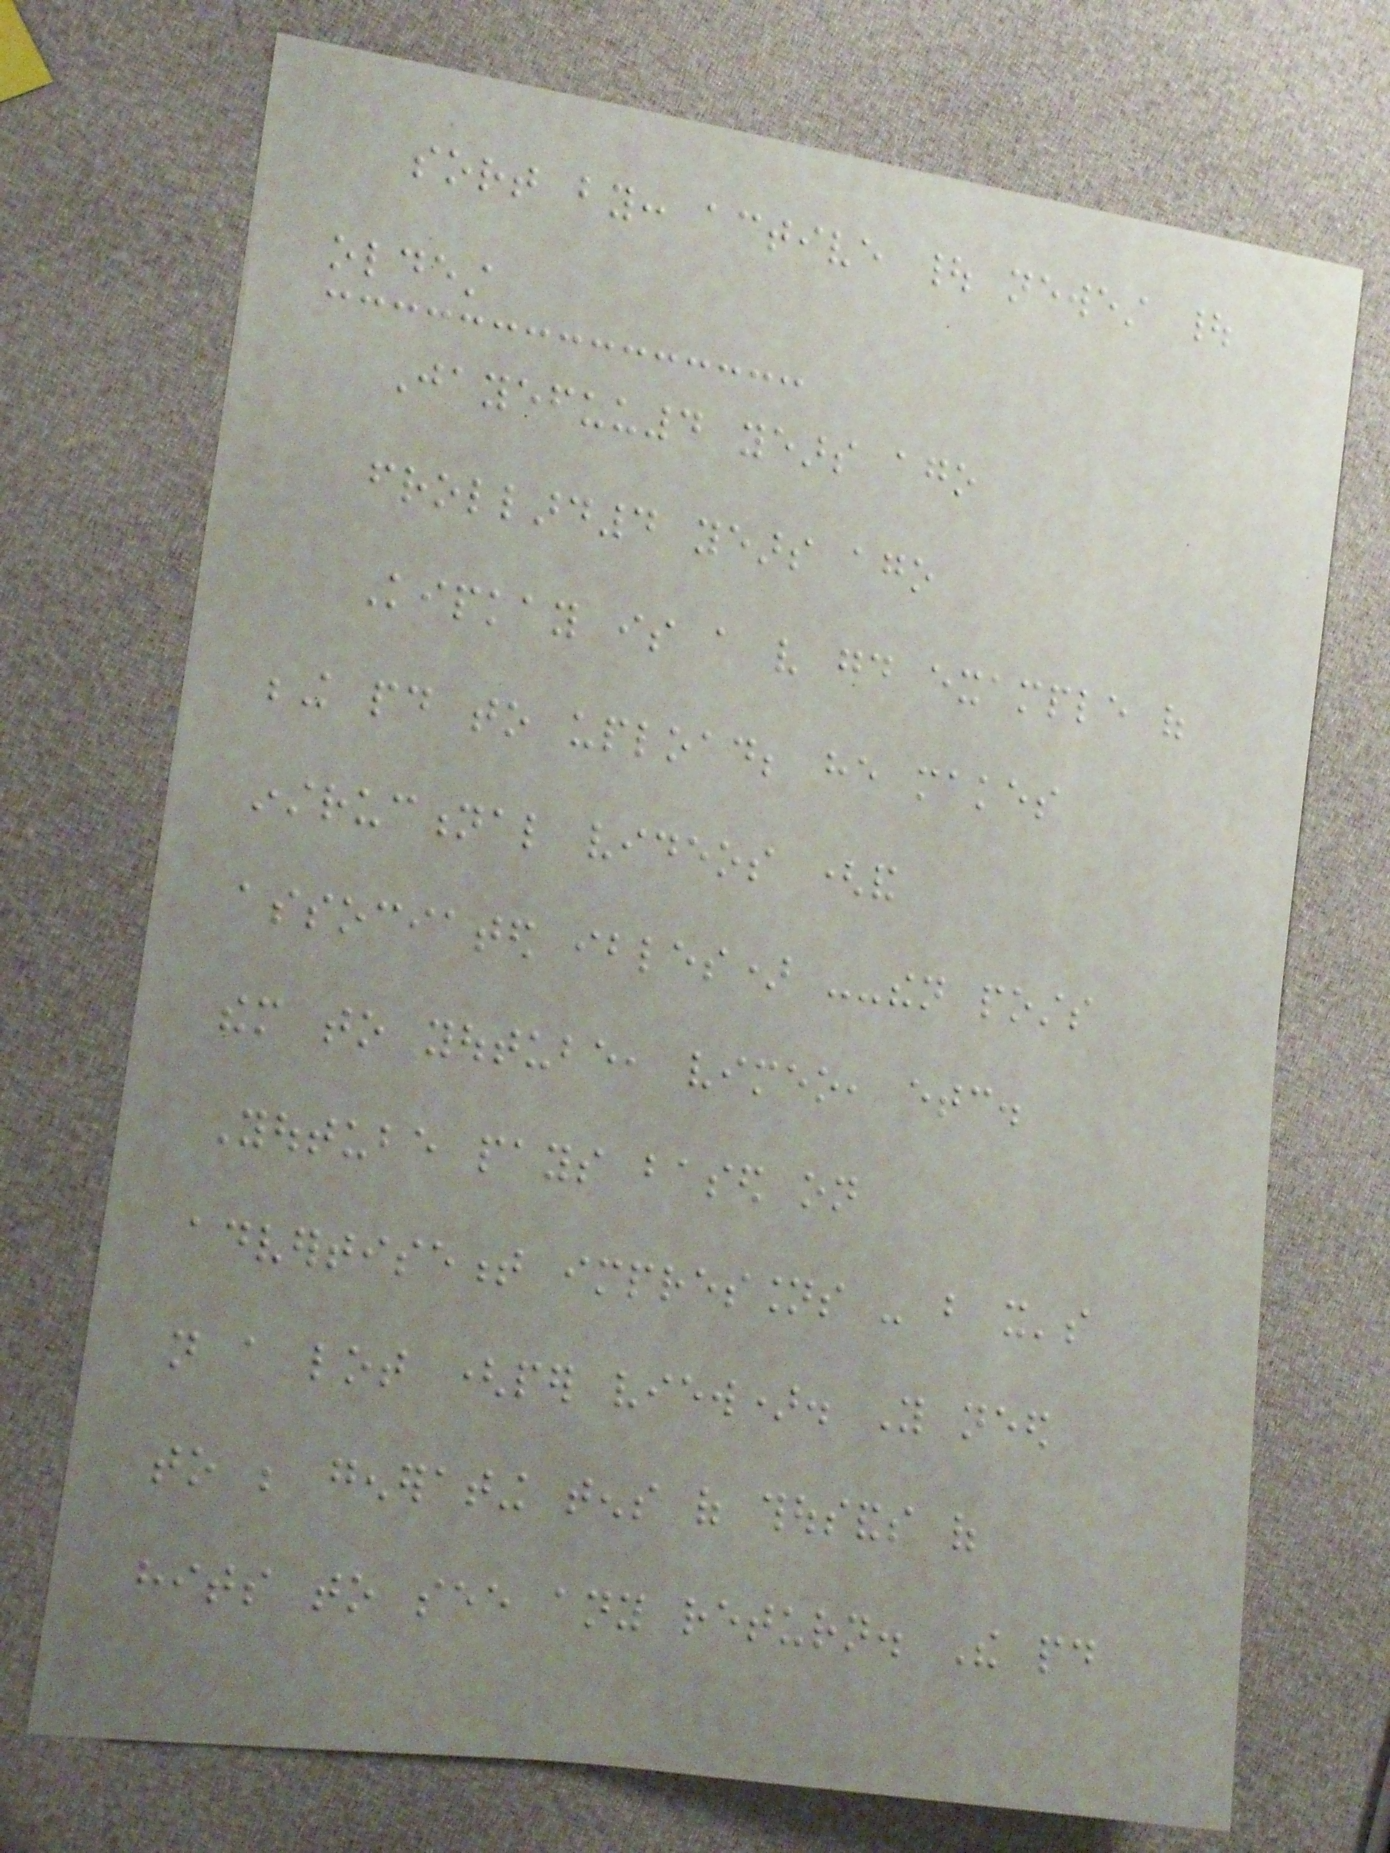sort by: active | newest |
oldest
Jayefuu4 years ago
frollard4 years ago
Kipkay is a very good example of
being paid to upload; he makes
instructional videos (and
associated ibles) --then posts
them to youtube, vimeo, etc.
Youtube pays based on
advertisement impressions - but it's
not a lot (per view). You need
to be generating tens of thousands of
hits to see any return. The paid
